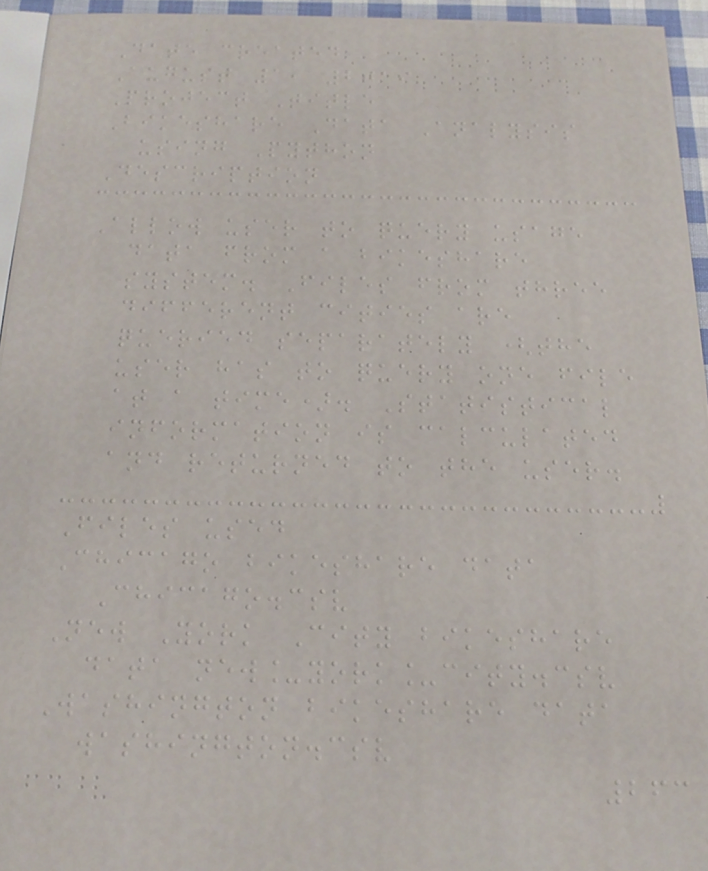Date created
August 1, 2019
Project Title
Bikeshare Data Analysis
using Python
Description
Allow user to query usage
data from a bikeshare
system. Files from three
different cities are
queried separately (the
user has to query one file
at a time). Statistical
information is calculated
and returned to the user.
Files used
Chicago bikeshare data
Chicago.csv
New York City bikeshare
data new_york_city.csv
Washington bikeshare data
washington.csv
263
